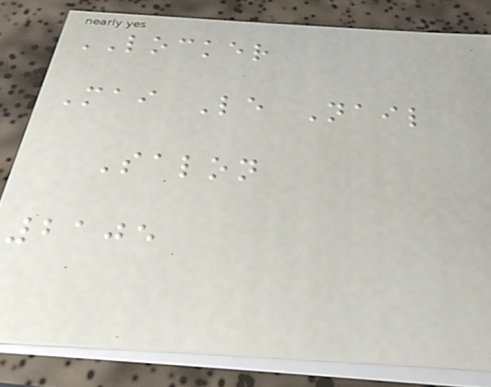LOCKER
Mai Le Nail
Salon
2105
